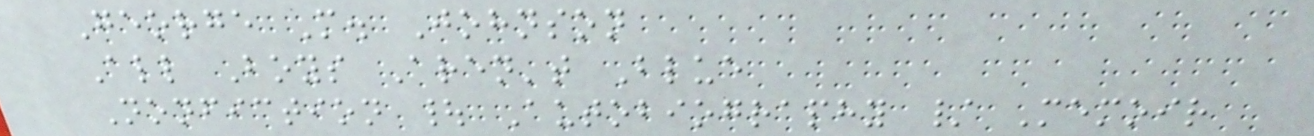George M. Johnson
All Boys Aren't Blue
Nonfiction | Autobiography / Memoir
